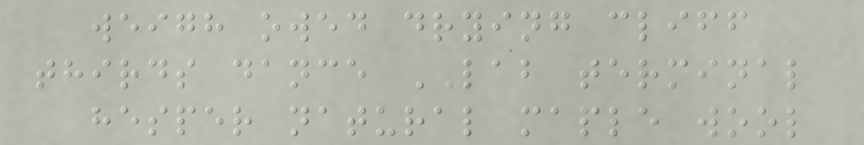weigh owed drying cliff
thirds dance LAB terminal
hesper natural maple wool
